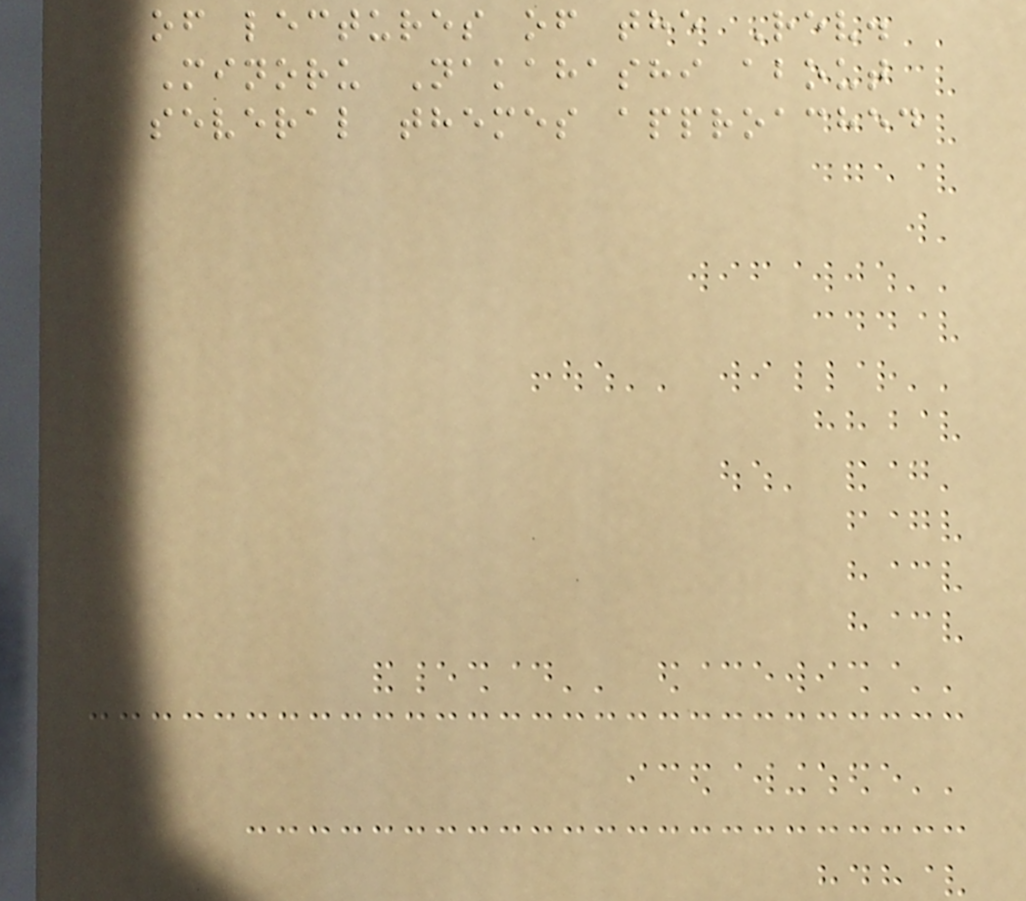of lectures of the Rev.
Minoru Nakahashi about
several themes approached
